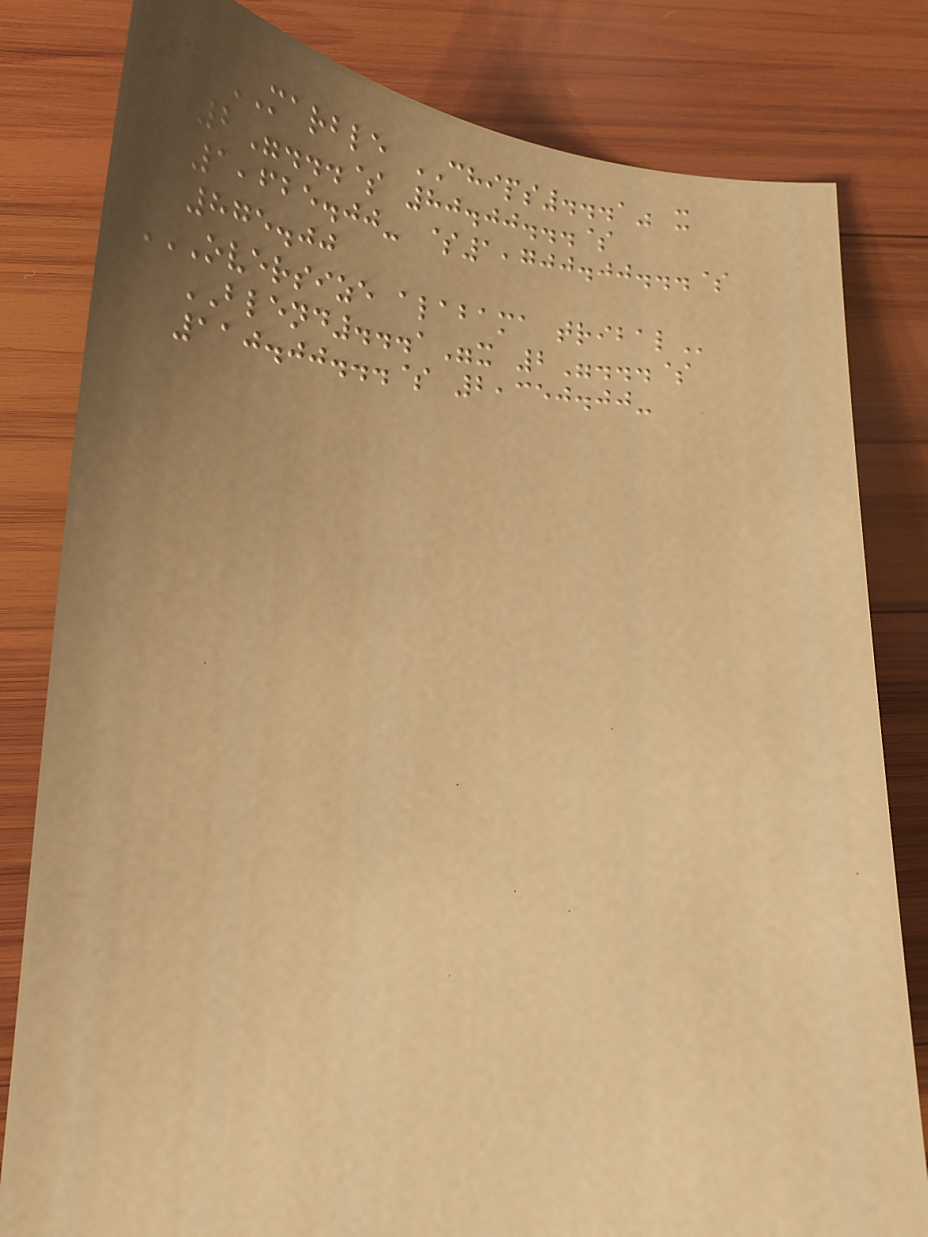4 MARBLE CHIPS...1" x
2"...$ 80.00...$
1,625.00- $1,700.00...$
875.00
OVERSIZE ALABAMA TRIBAL
BLEND...1"x 2"...$
110.00...$ 2,350.00-
